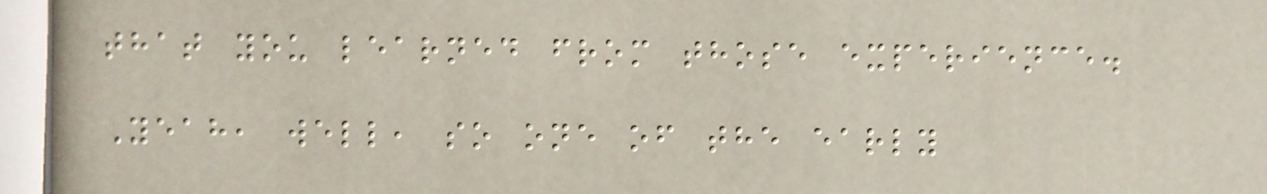that you learned from those experience.
Yeah, well, so one of the early
